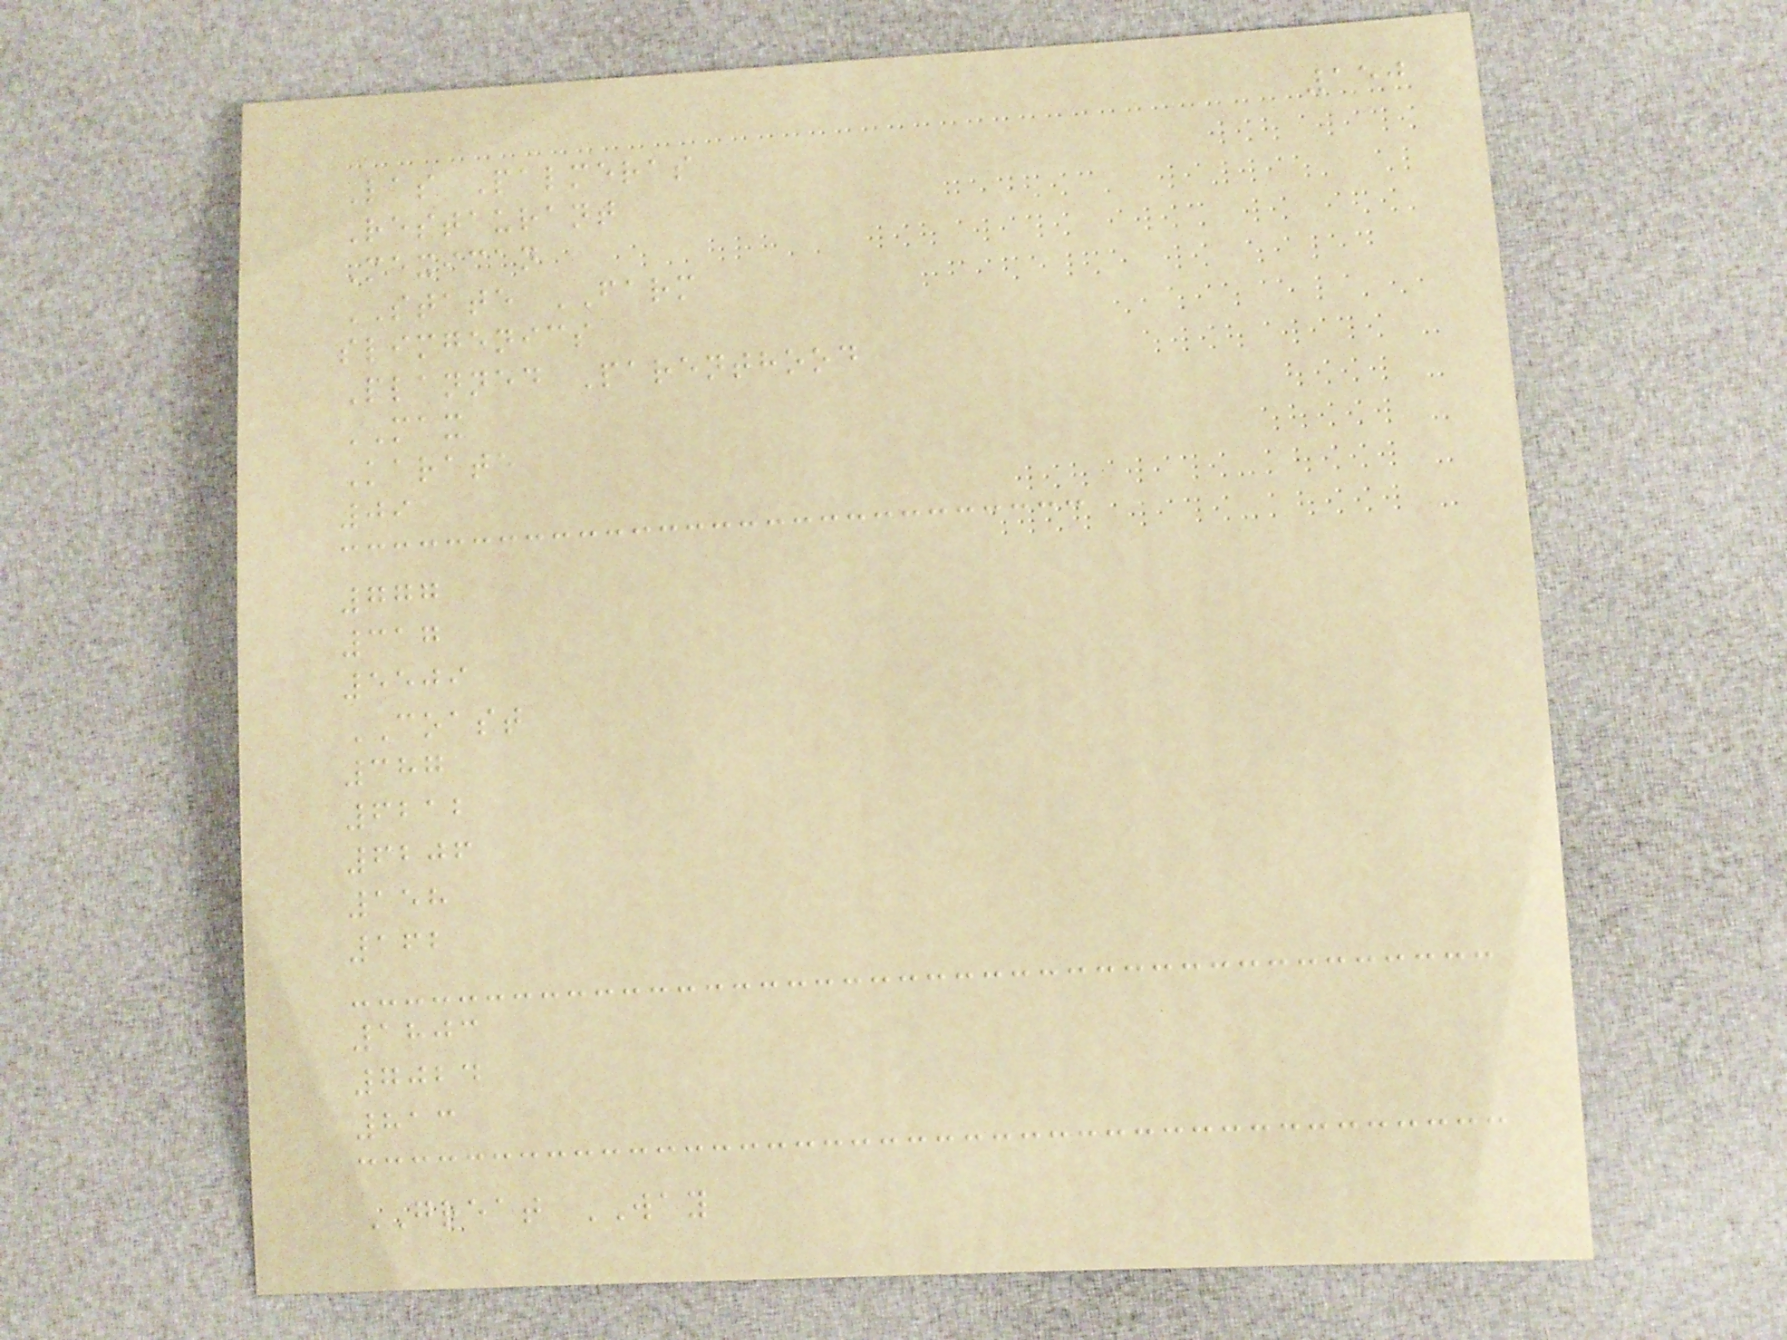150
Las Palmeras
Restaurant
Mexican
STATE FARM
slimgenics
Planned Parenthood
MAX
Karate
09
777
317
5509
COAST
387
6212
6206
158
162
1803
7024
813
GREAT WAY
